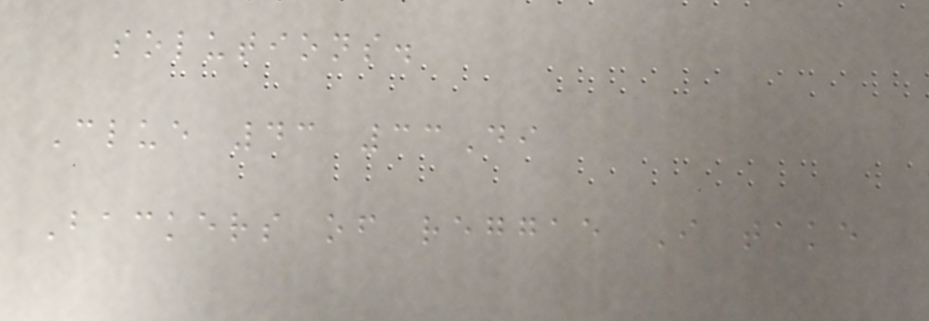solutions.
Clue 43 33Di
Backers of reggae I take
